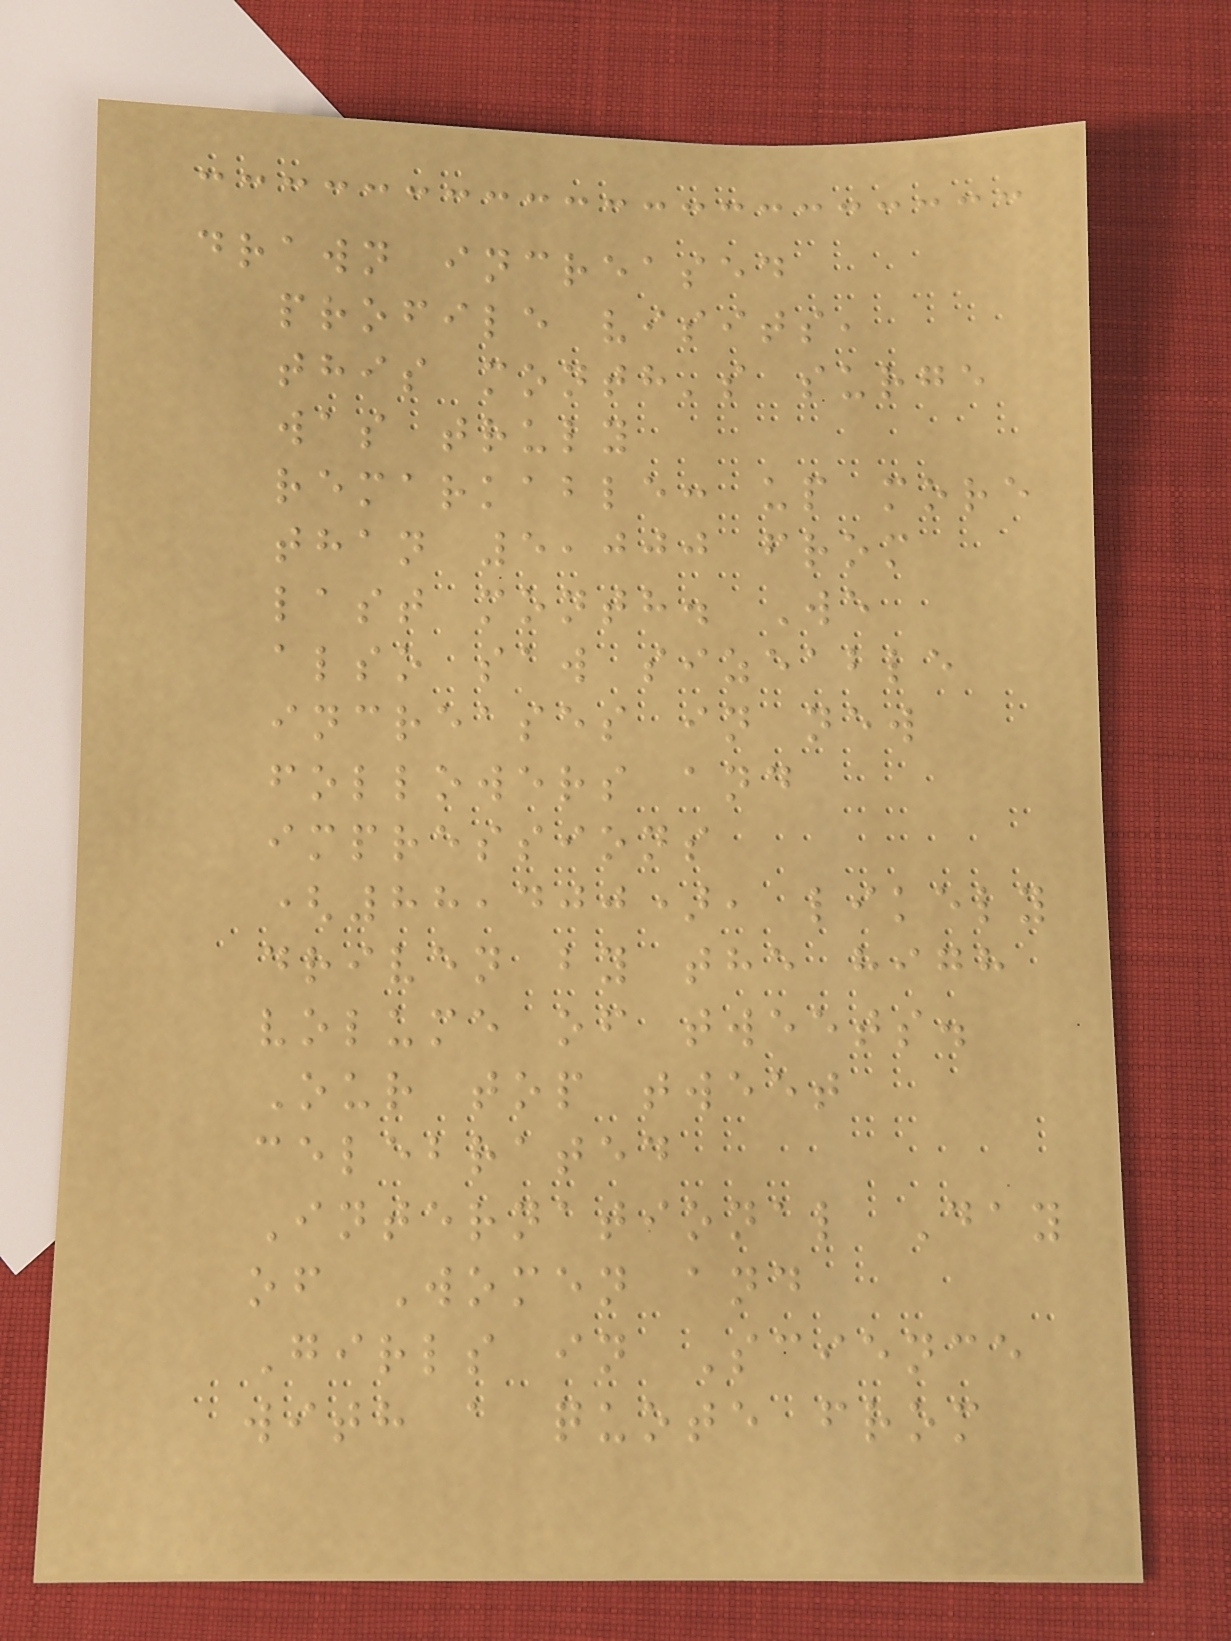drawn increased
profile visits,
this month's surge
was truly
remarkable: up more
than 5,000 from
last month. We
also saw sizeable
increases in new
followers and
impressions
(88,400), likely
driven by the high
volume of tweets.
Our top tweet
celebrated
International Day
of Women and
Girls in Science
with a quote from
